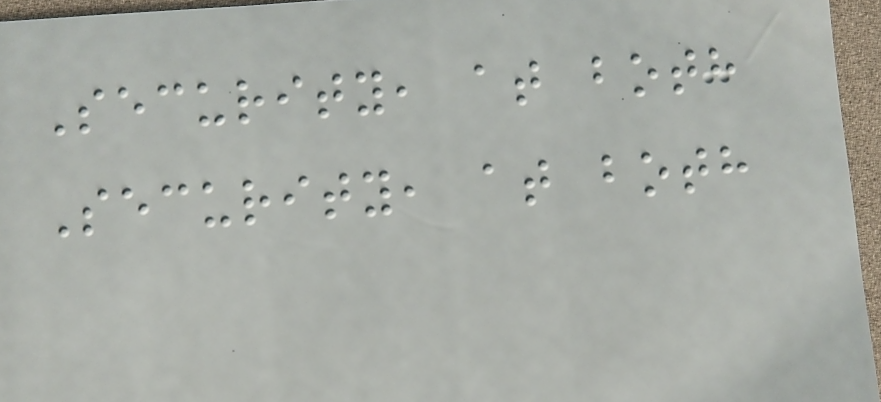Security, at both
Security, at both
